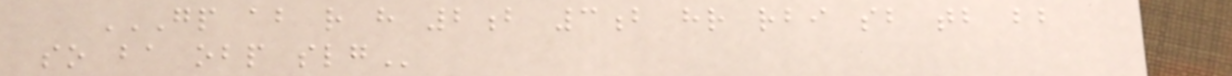GP AB R H 2B 3B HR RBI SB TB BB
SO BA OBP SLG
